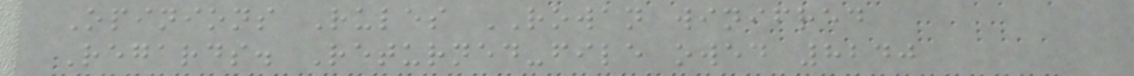Opinions Rules ROWAN winifred
Regards. Returned-file owed 8240
